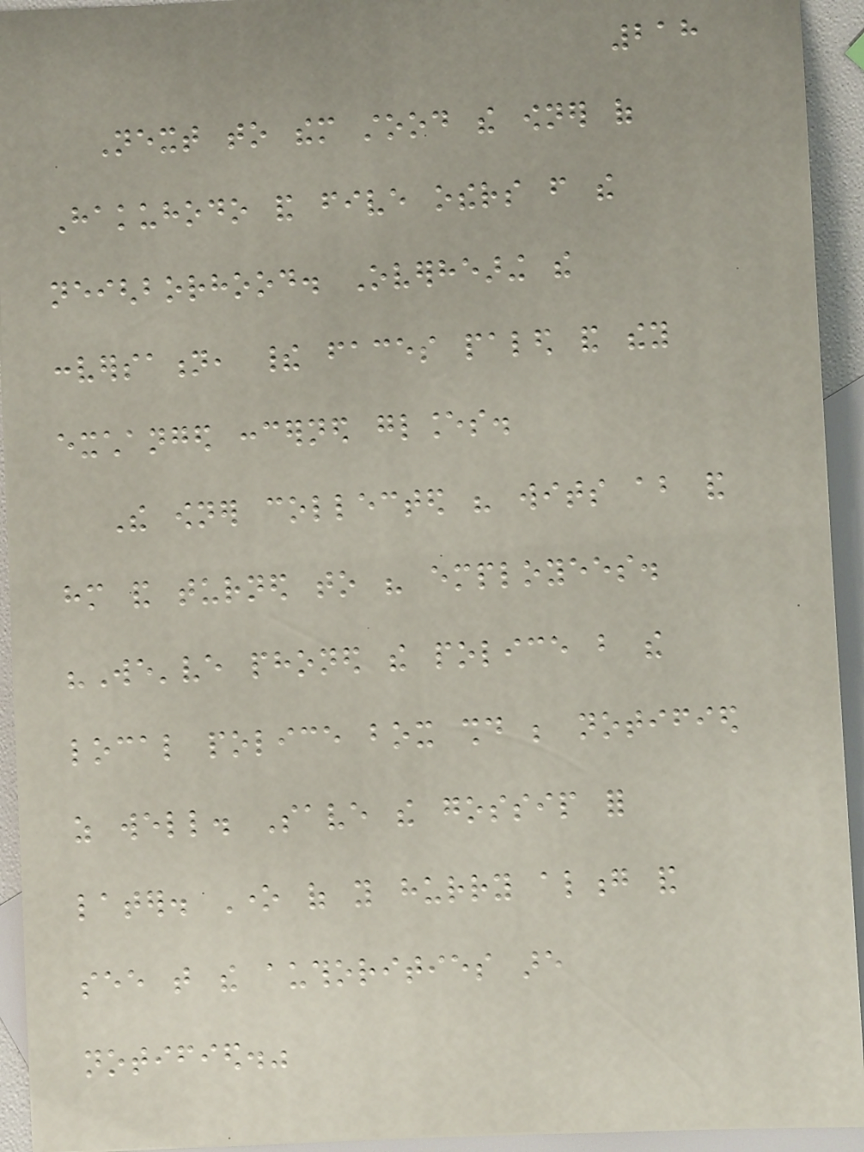218
Next to them stood the owner of
Hakuhodo and five others from the
neighborhood. Overhearing the
conversation, their faces paled and they
exchanged concerned glances.
The owner collected his wits about and
him and turned to his employees.
"We've phoned the police but the
local police box should be notified
as well. Save the gossip for
later. One of you hurry along and
see that the authorities are
notified."
